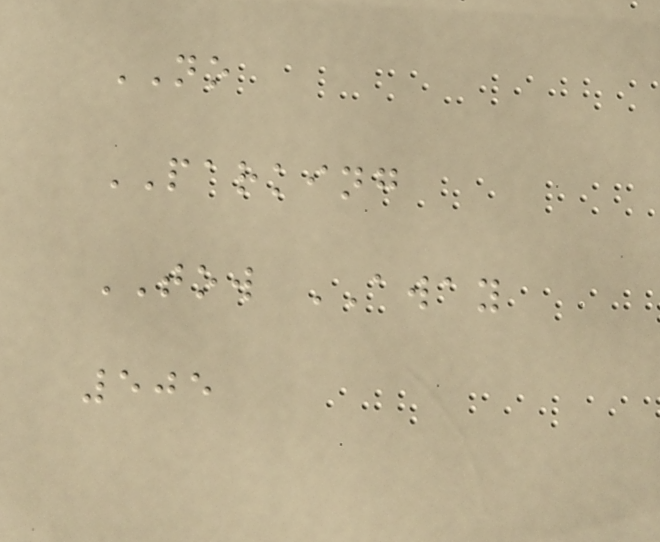NO
PARKING
TOW AWAY
505
